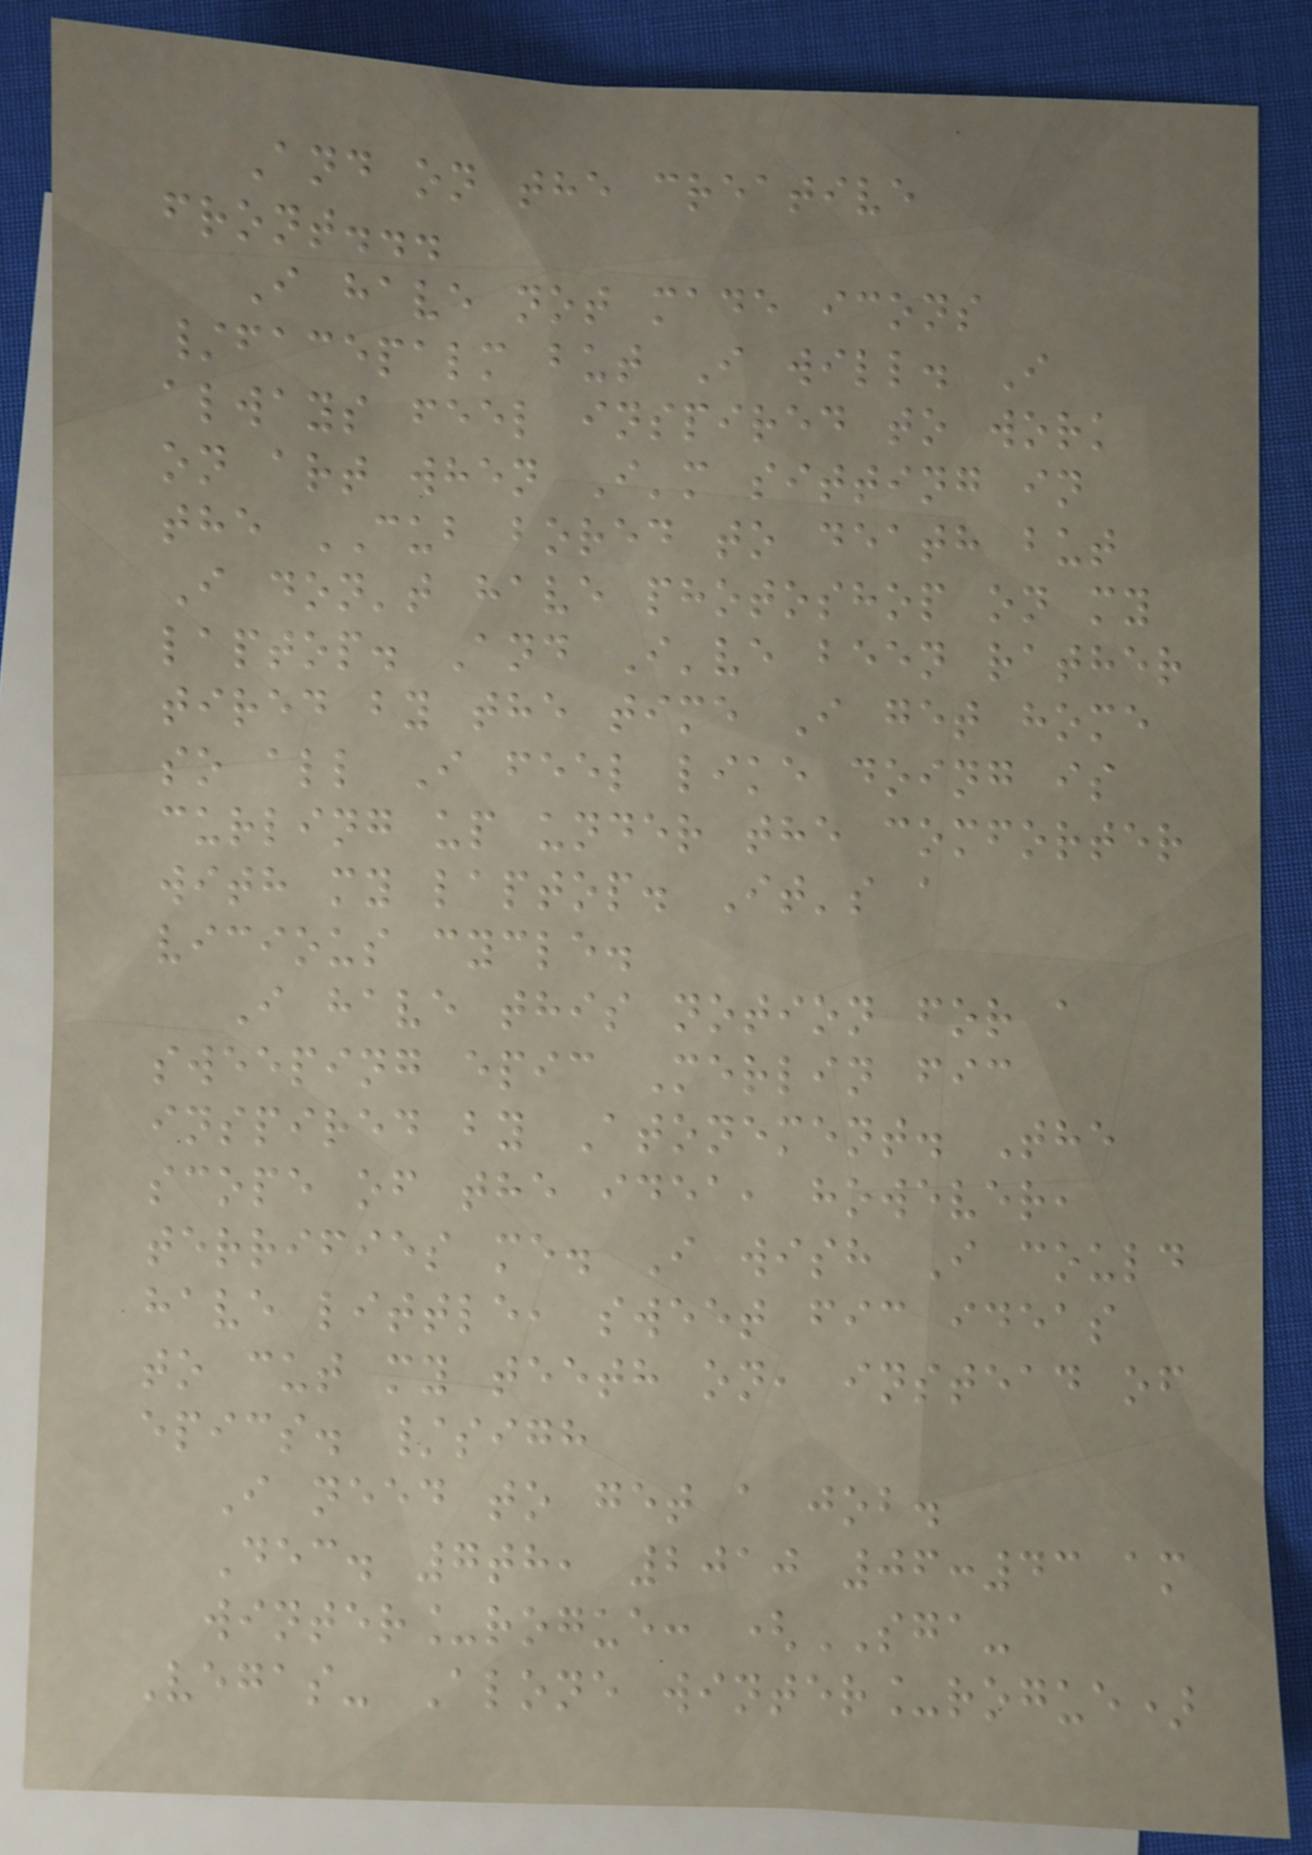And on the creative
front...
I have not made icons
/facepalm but I will. I
always feel inspired to work
on art when I'm sitting in
the CUB bored to death but
I don't have photoshop on my
laptop. And I've been rather
tired by the time I get home
so all I feel like doing is
curling up under the comforter
with my laptop. It's a
vicious cycle.
I have this notion for a
sweeping epic Merlin fic
inspired by Atonement. The
scope of the idea, however,
terrifies me. I wish I could
have little, sweet fic ideas
to cut my teeth on, instead of
epics. /sigh
I need to get a job.
Dec. 7th, 2010 06:43 am
winter_rogue: (SGA-
Vegas- Alone winter_rogue)
